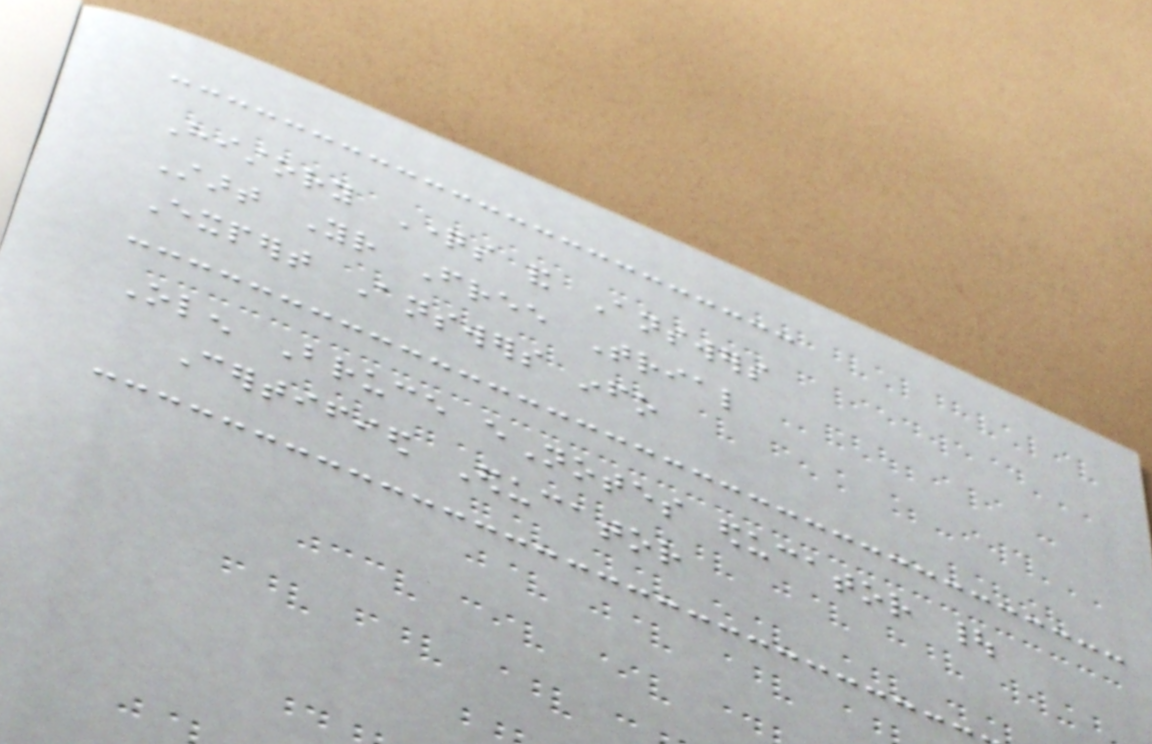History Questions and Answers
Start Your Free Trial
Expert Answers info
Olen Bruce eNotes educator |
Certified Educator
